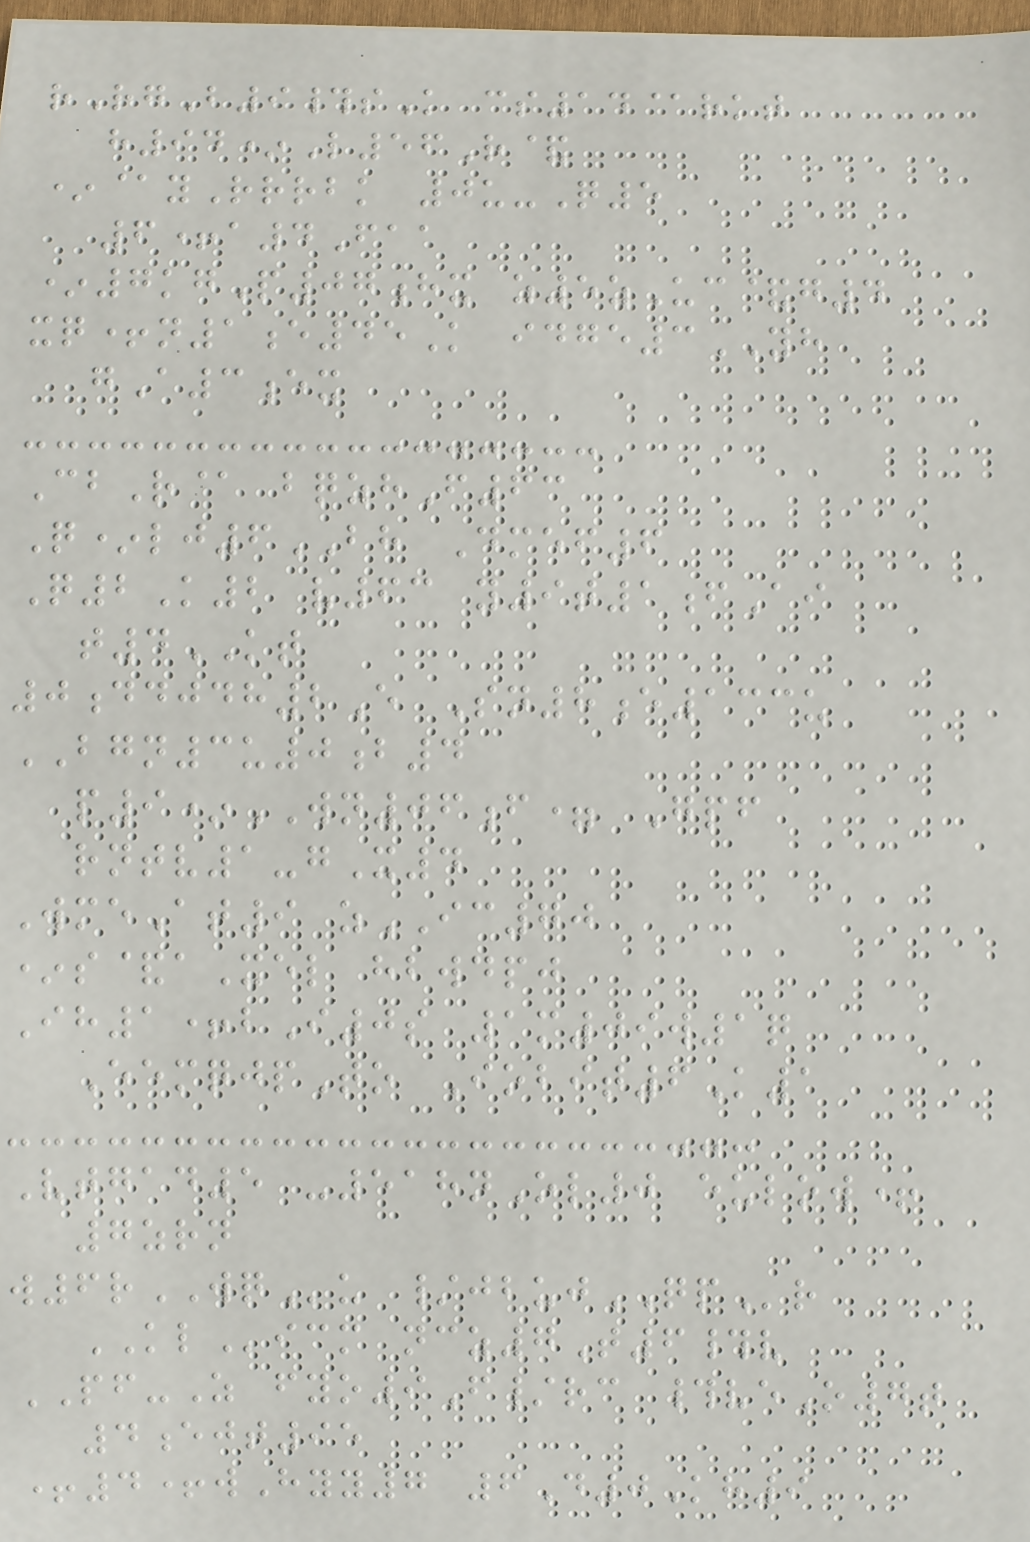rRgB9#sK cs14@rkt
h94*L56R&
*@yRrrbk 0u-Q5
6+a4Faa
*7kgP07hx z5zUc&g4
xq+n1e45K idge3YH
gA3ex
CbR@ bqzhF63
Q*lj6BH Dmef6
Q2K2 v63 y9t1fAi
t4KT
0ddjdh2E Sn8e133u
BGN3u0b4
p9*WN06f= Gpf
rntv1-gX4
WmeAt9 zIC70
*s&aXel hbwdpj
Ih1+bI0s 1m09w1q
EemqjpTo Iobit6K1
Vtgad5 -518nOl0 eulow+
7zrn
w6rWQu /jbujQPr
KLicm ncz7T6#v
PF-Z fyo9F/rc #veO7t
4ejt95
+4+wHyy7 6D0Kh9
